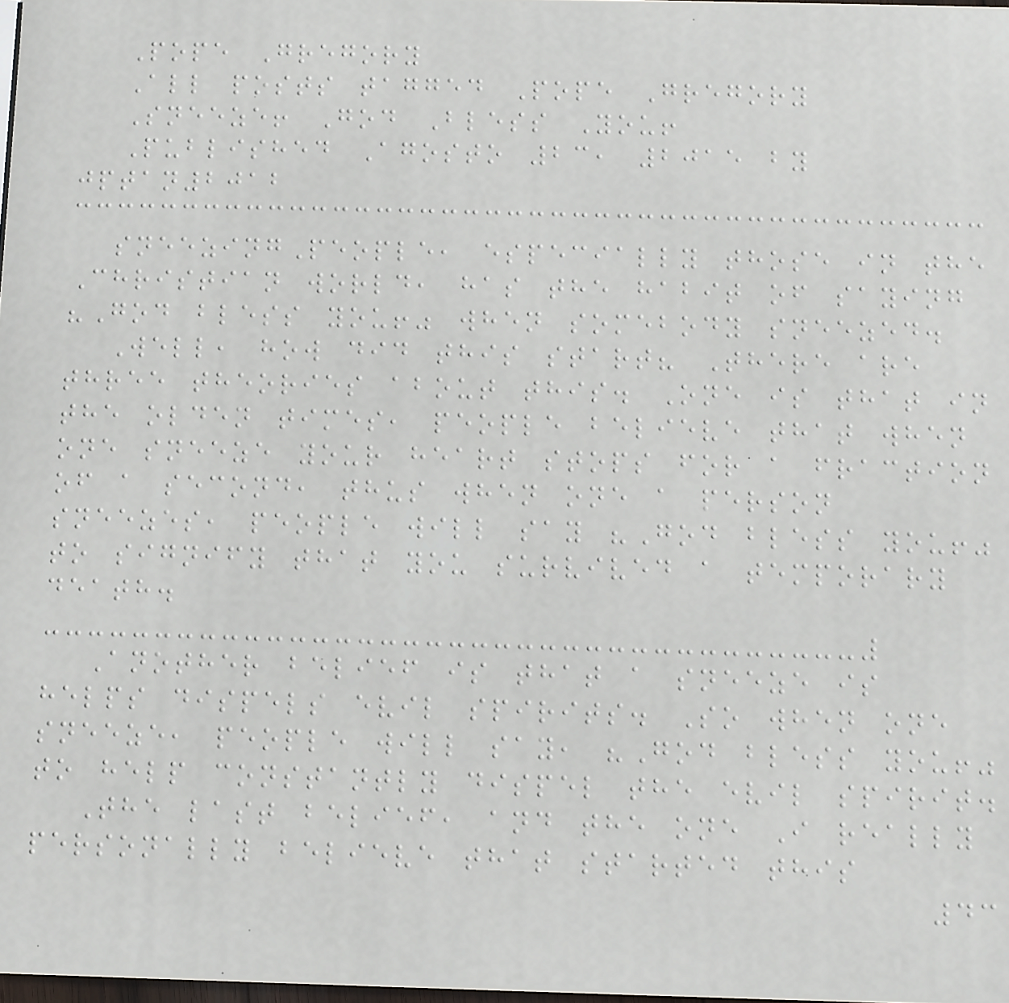Pope Gregory
All posts tagged Pope Gregory
Sneeze! God Bless You!
Published Agosto 23, 2015 by
jptan2012
sneezingPeople, especially those in the
Christian world, has the habit of saying
"God bless you!" when somebody sneezed.
Well, how did this start? There are
three theories about this. One is that in
the olden times, people believe that when
one sneeze your heart stops for a fraction
of a second, thus when one a person
sneezes, people will say "God bless you!"
to signify that you survived a temporary
death.
Another belief is that a sneeze is
helps dispels evil spirits. So when one
sneeze, people will say, "God bless you!"
to help constantly dispel the evil spirit.
The last belief, and the one I really
personally believe that started this
43
